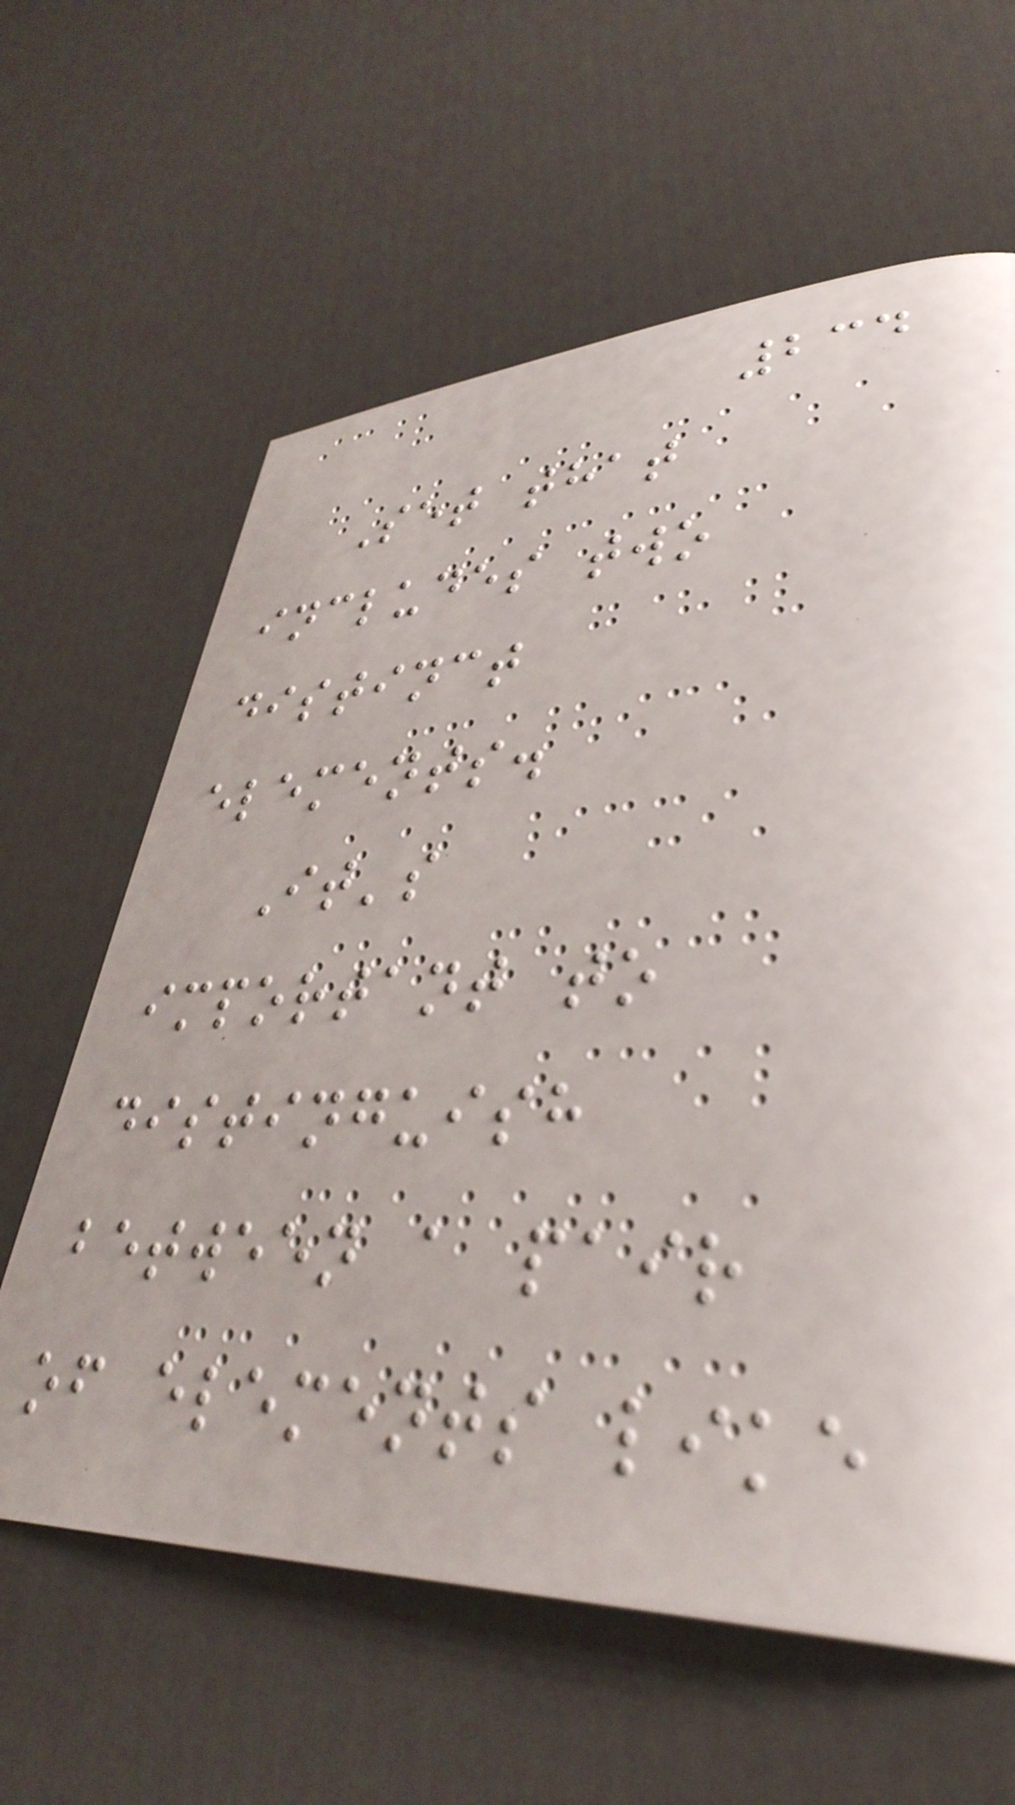234
Set that
includes two
distinct
elements.
It's
important to
distinguish
between a pair
of elements like
